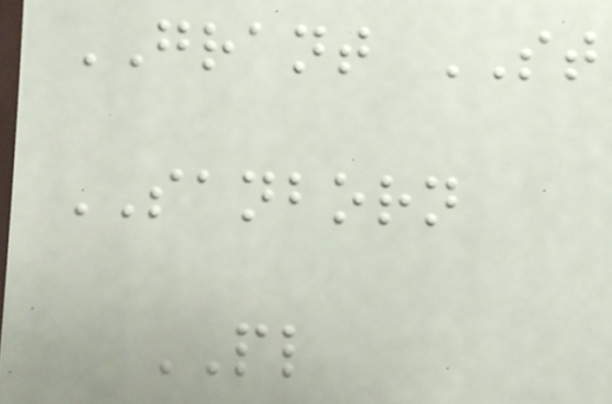GRANT ST
SANBORN
PL
